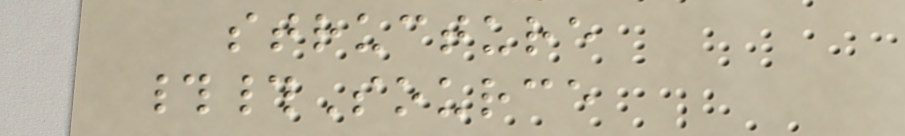structure
##Source
